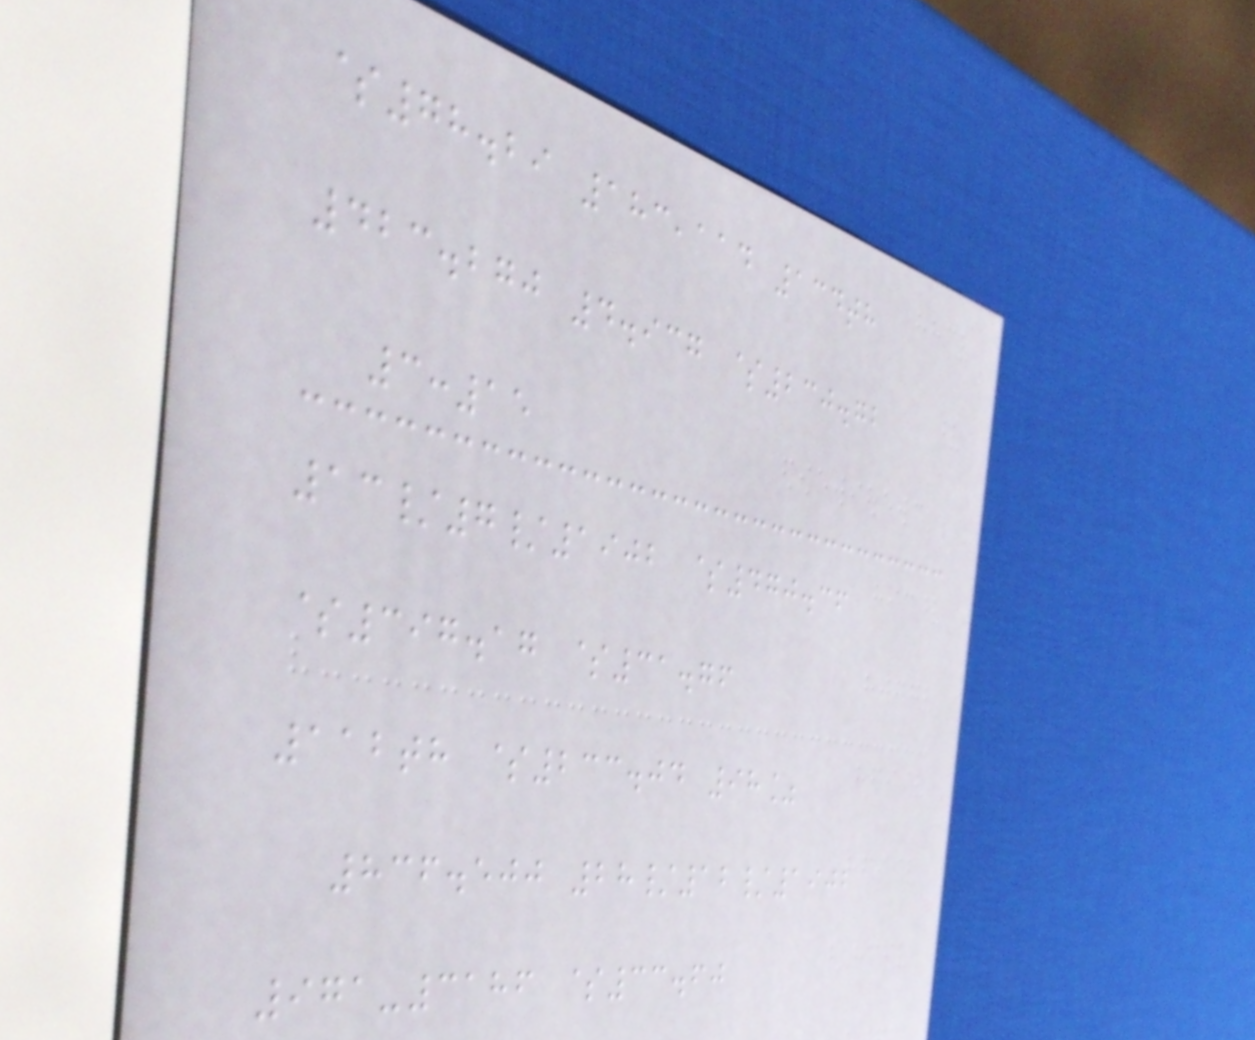$78.29 183,114 134th
423.270 4.937 $230.72
3:15
13/7/1902 $470.36
$397.17 $31.76
112th $233.04 98%
836.500 28/12/1902
971-3186 $33.60
